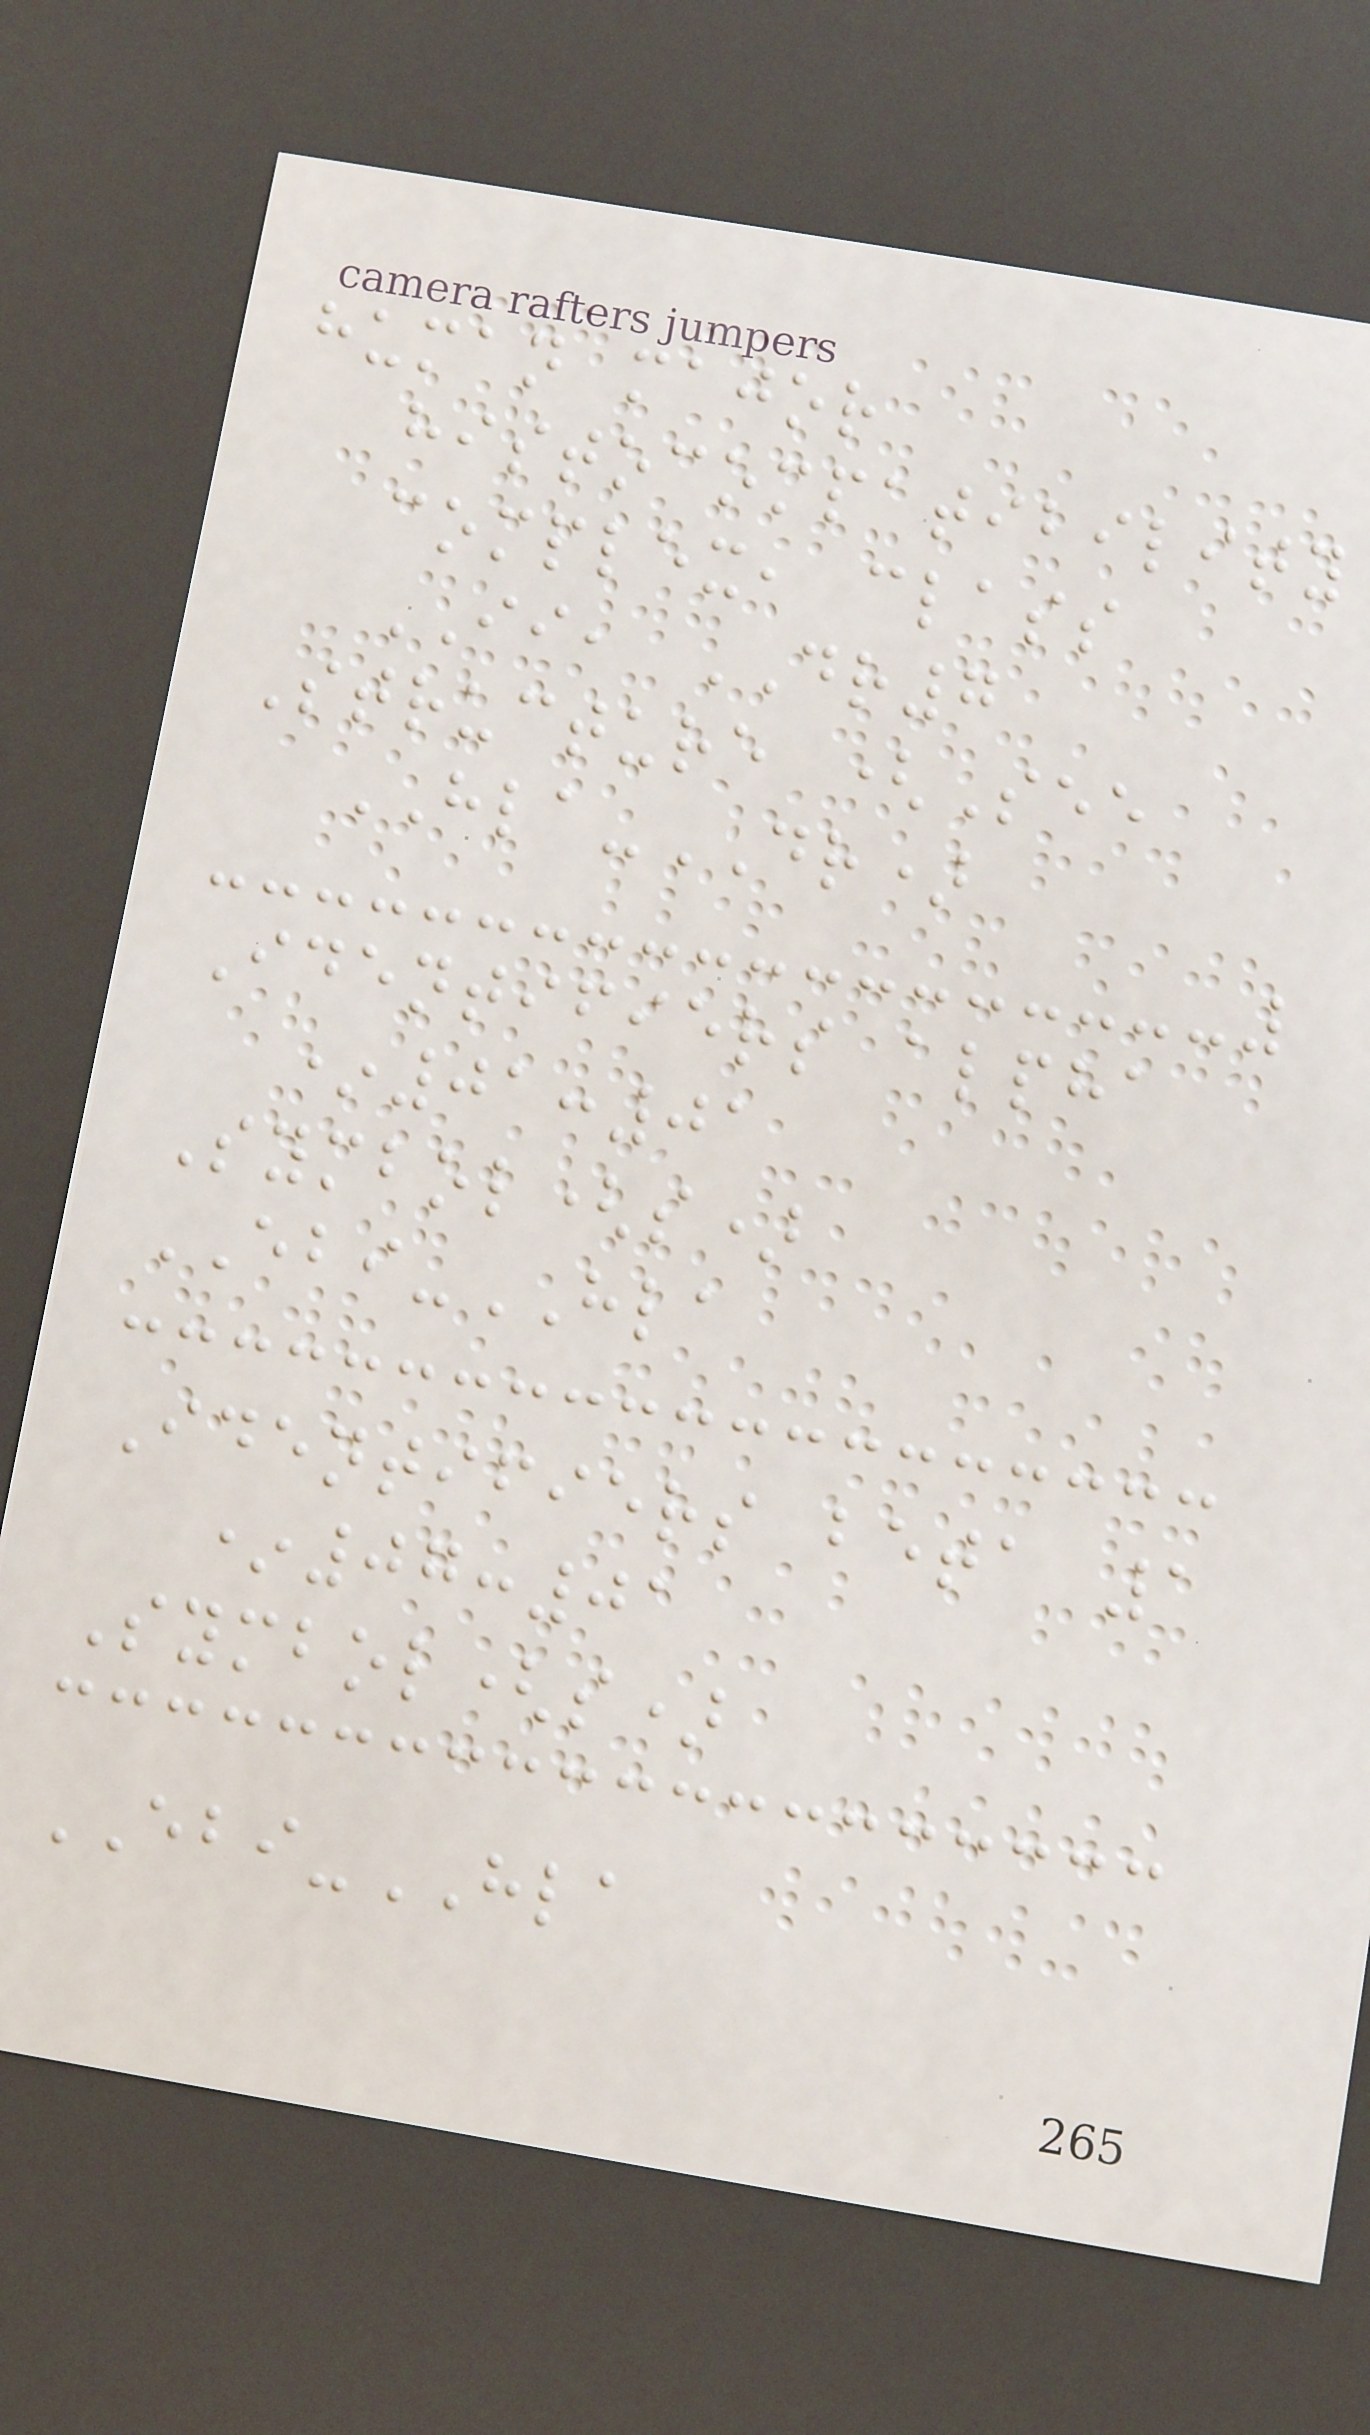human major
histocompatibility
complex, class
II, DR7
Structure (See
HLA-DR)
Identifiers alpha
*01:01
Symbol(s)
EBI-HLA
Identifiers beta 1
*07:01
Symbol(s)
EBI-HLA
